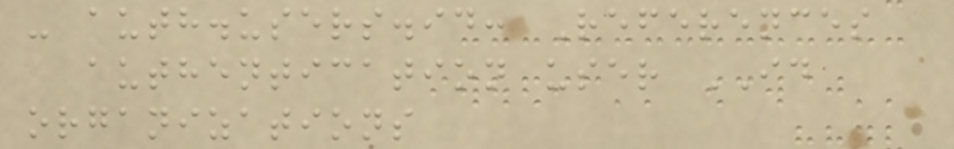- auth.users.id: References
authentication user ID
organizations
